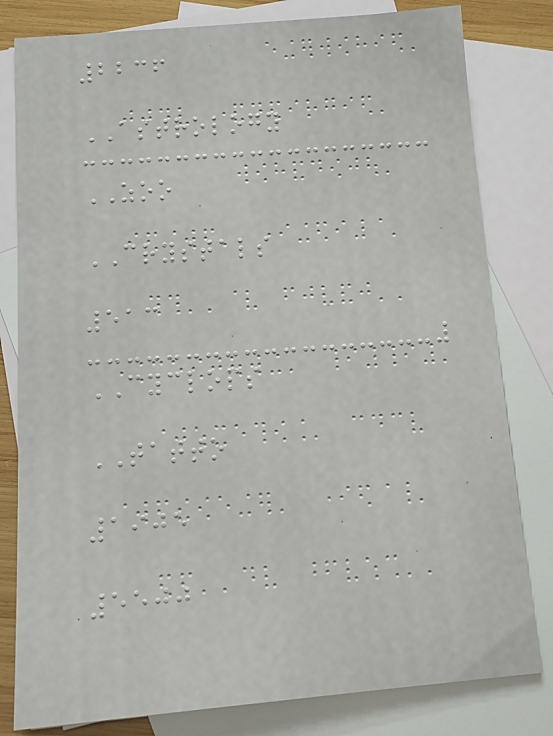2236
ASTROLOGY
ZOO
CRYSTALS
513
CYCLOPS
TATTO
1905
5500
